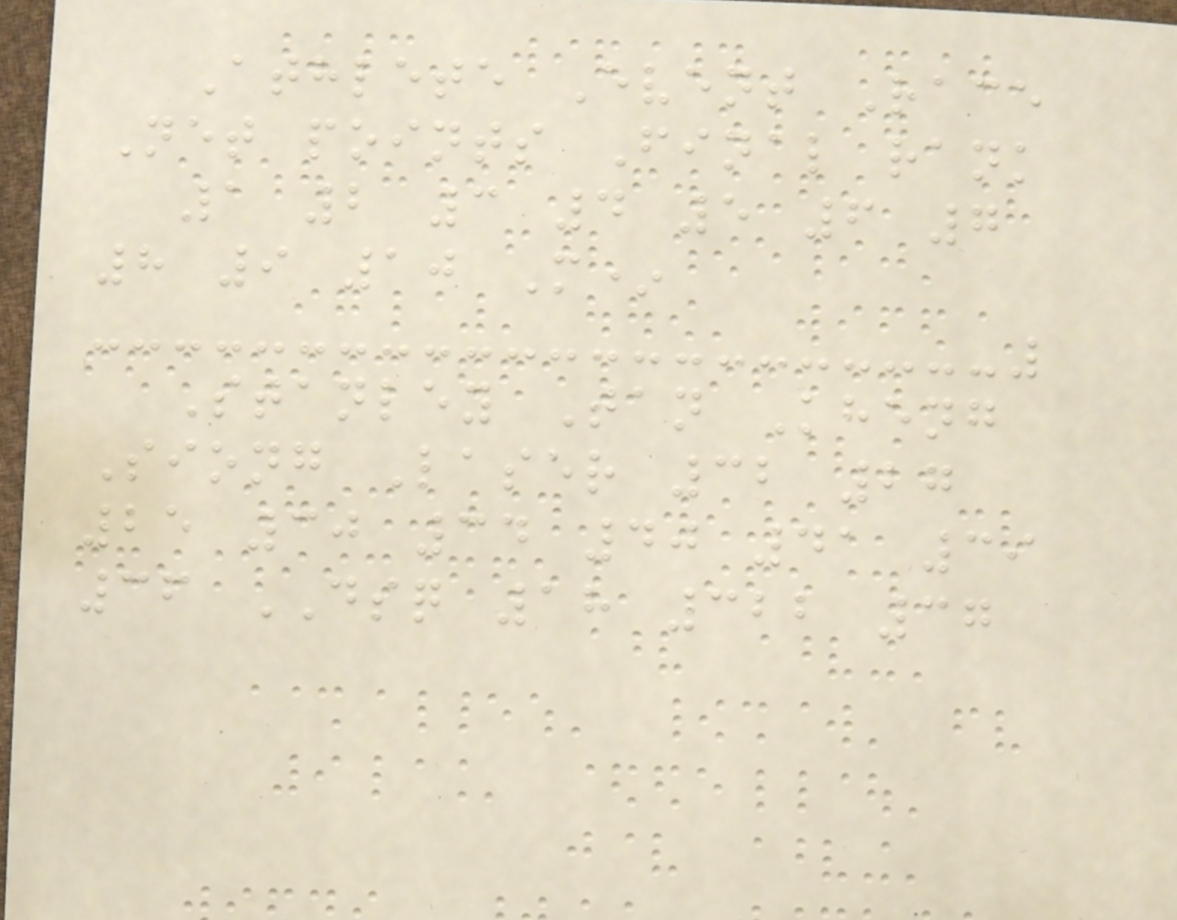Athlete Event Race
Net points Final rank
1 2 3 4 5 6 7
8 9 10 M*
Stanley Tan Kheng
Siong Laser 32 27
25 30 34 40 41 39
36 DSQ 18 322 37
